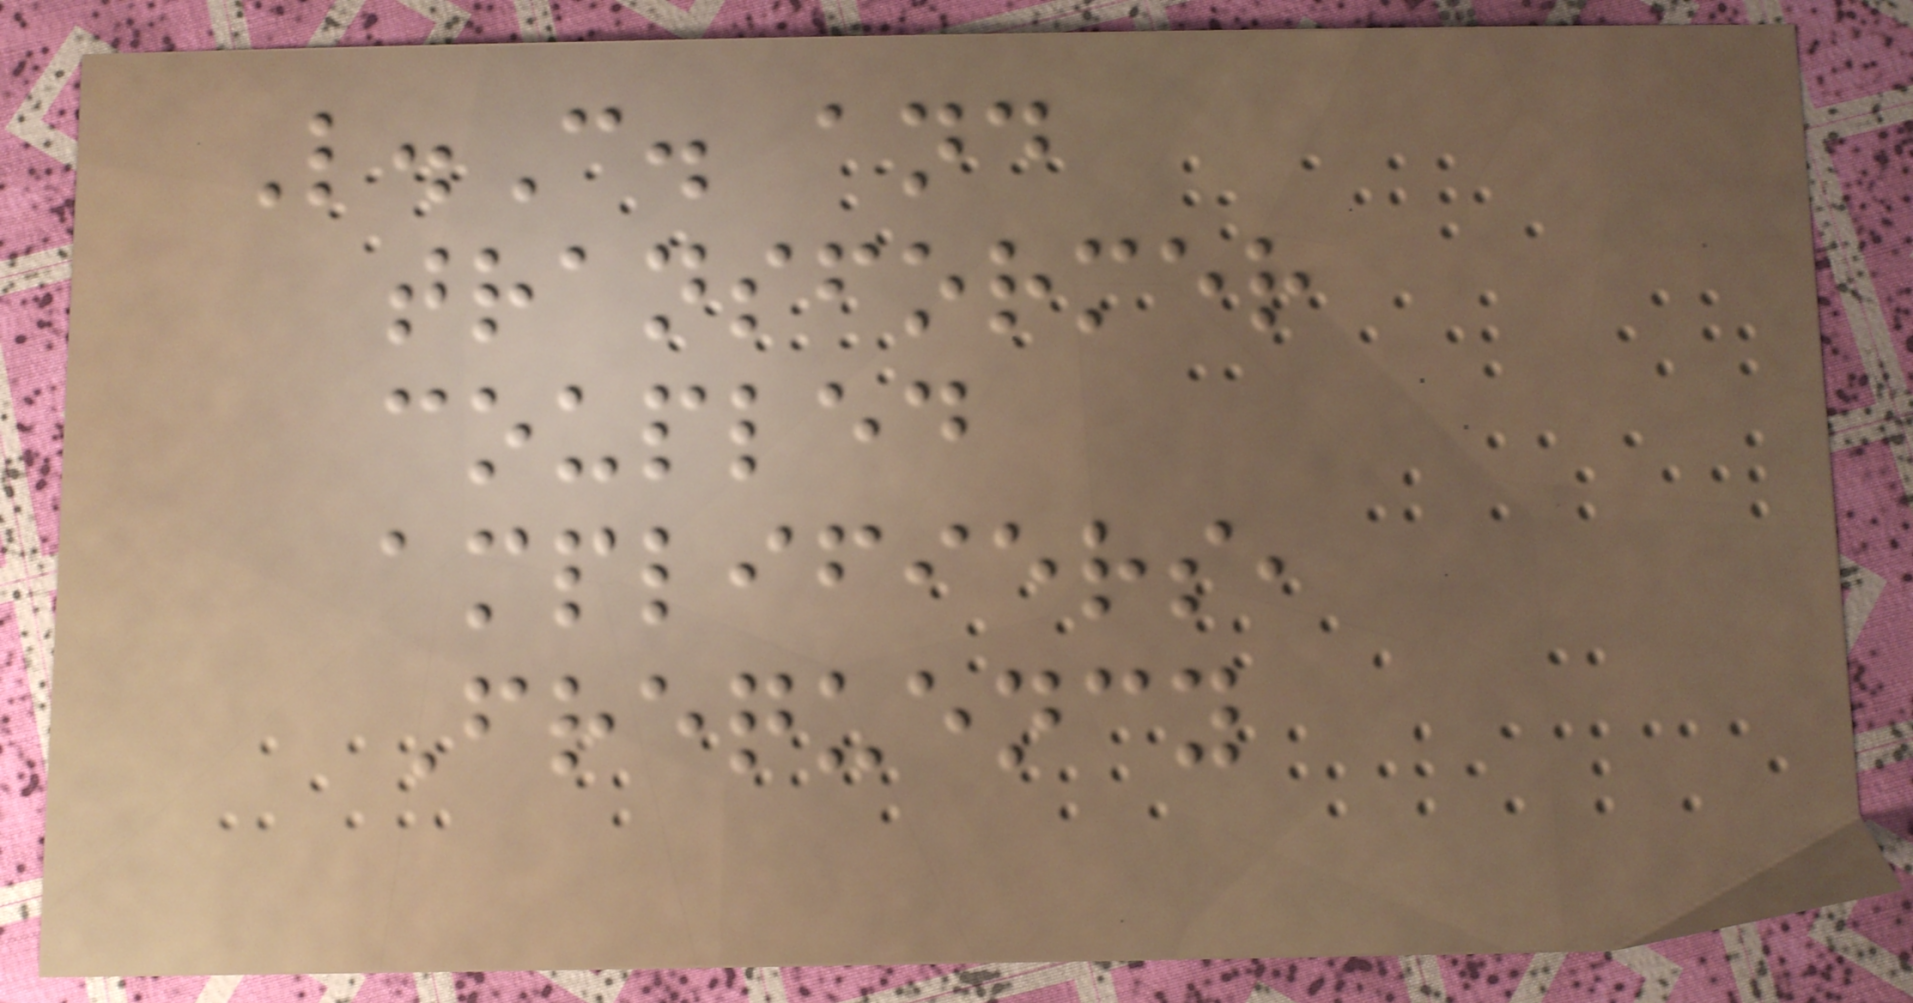L.C. and
transformer
coupled
amplifiers,
Frequency
